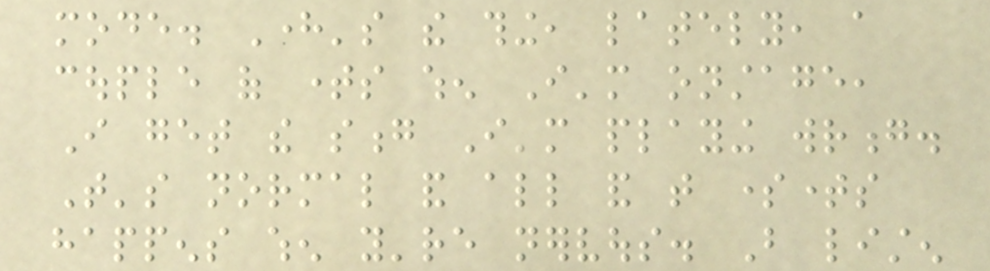mode. Here's the thing, lately, a
couple of times when I'm onstage,
I get the song I'm playing wrong.
That's normal and all and that sometimes
happens when you're nervous. But listen
